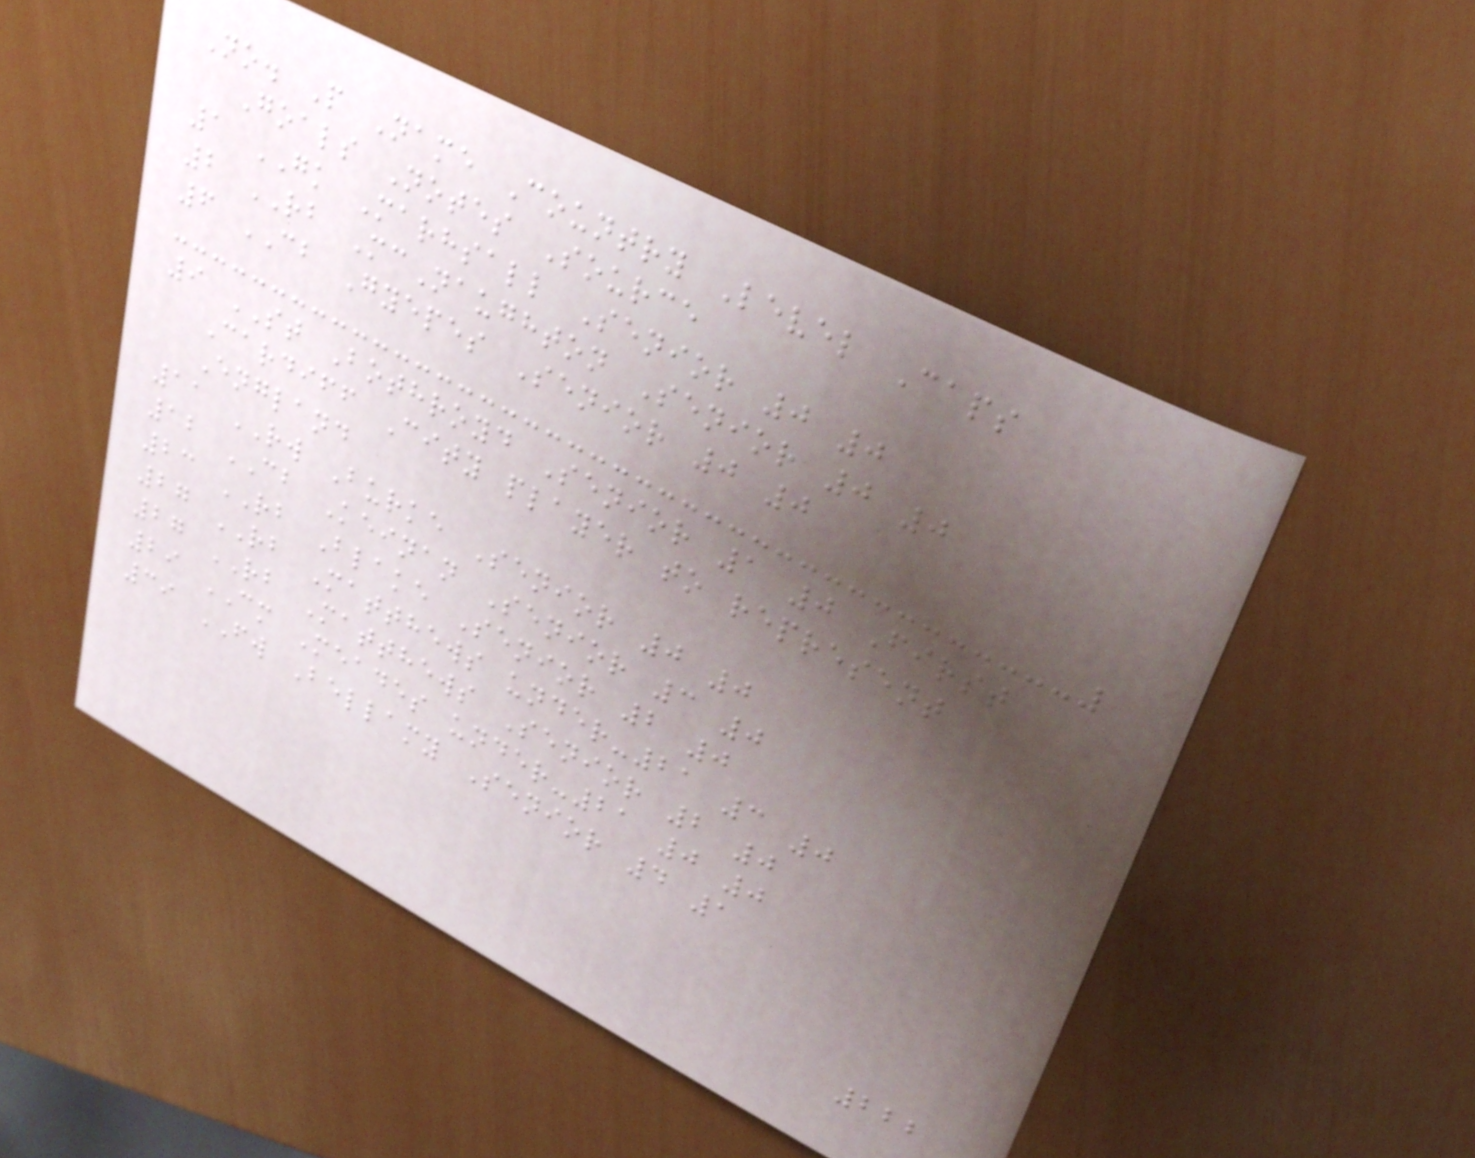No. P Name Country Level Caps
Goals Notes Source
1 GK Marhsall Senior 0 0
2 RB McNaughton Senior 0 0
6 CB Gyepes Senior 0 0
9 ST Bothroyd Senior 1 0 First
Cardiff City player to represent
England
11 RW Burke Senior 0 0
12 CB Keinan Senior 3 0
23 RB Blake Senior 2 0
27 RB Matthews under-21 3 0
27 RB Matthews Senior 2 0
29 CM Meades under-21 0 0
39 FW Bellamy Senior 4 1
222
